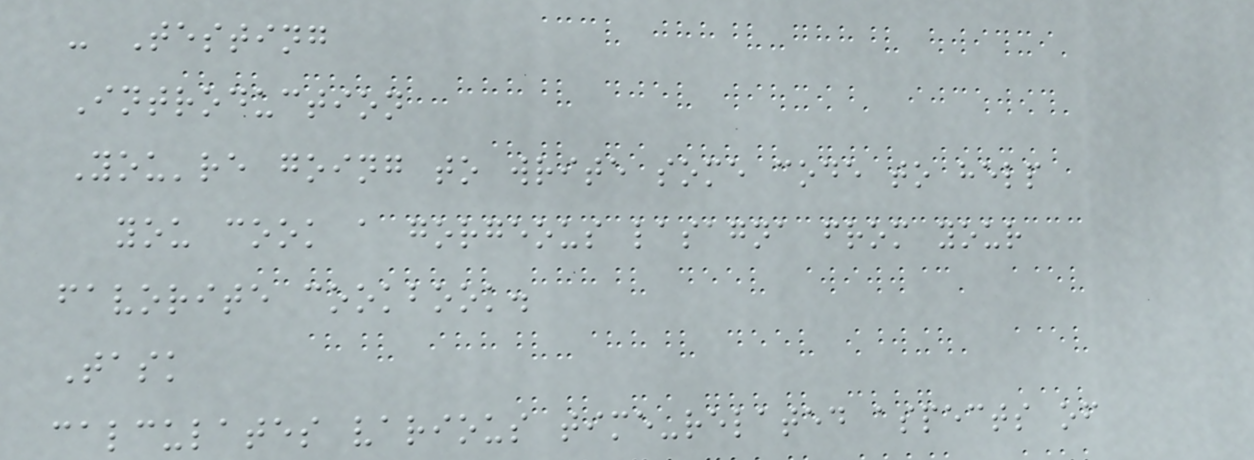- Testing
Introduction
You're going to write some code to help
you cook a gorgeous lasagna from your
favorite cookbook.
Task
calculates various time-related aspects of
